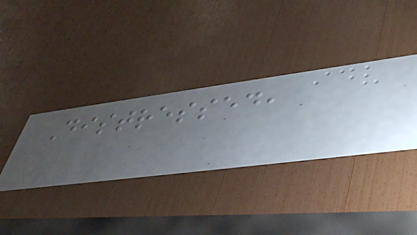Distressed,
